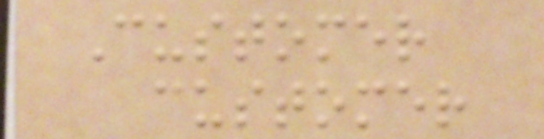Customer
customer
